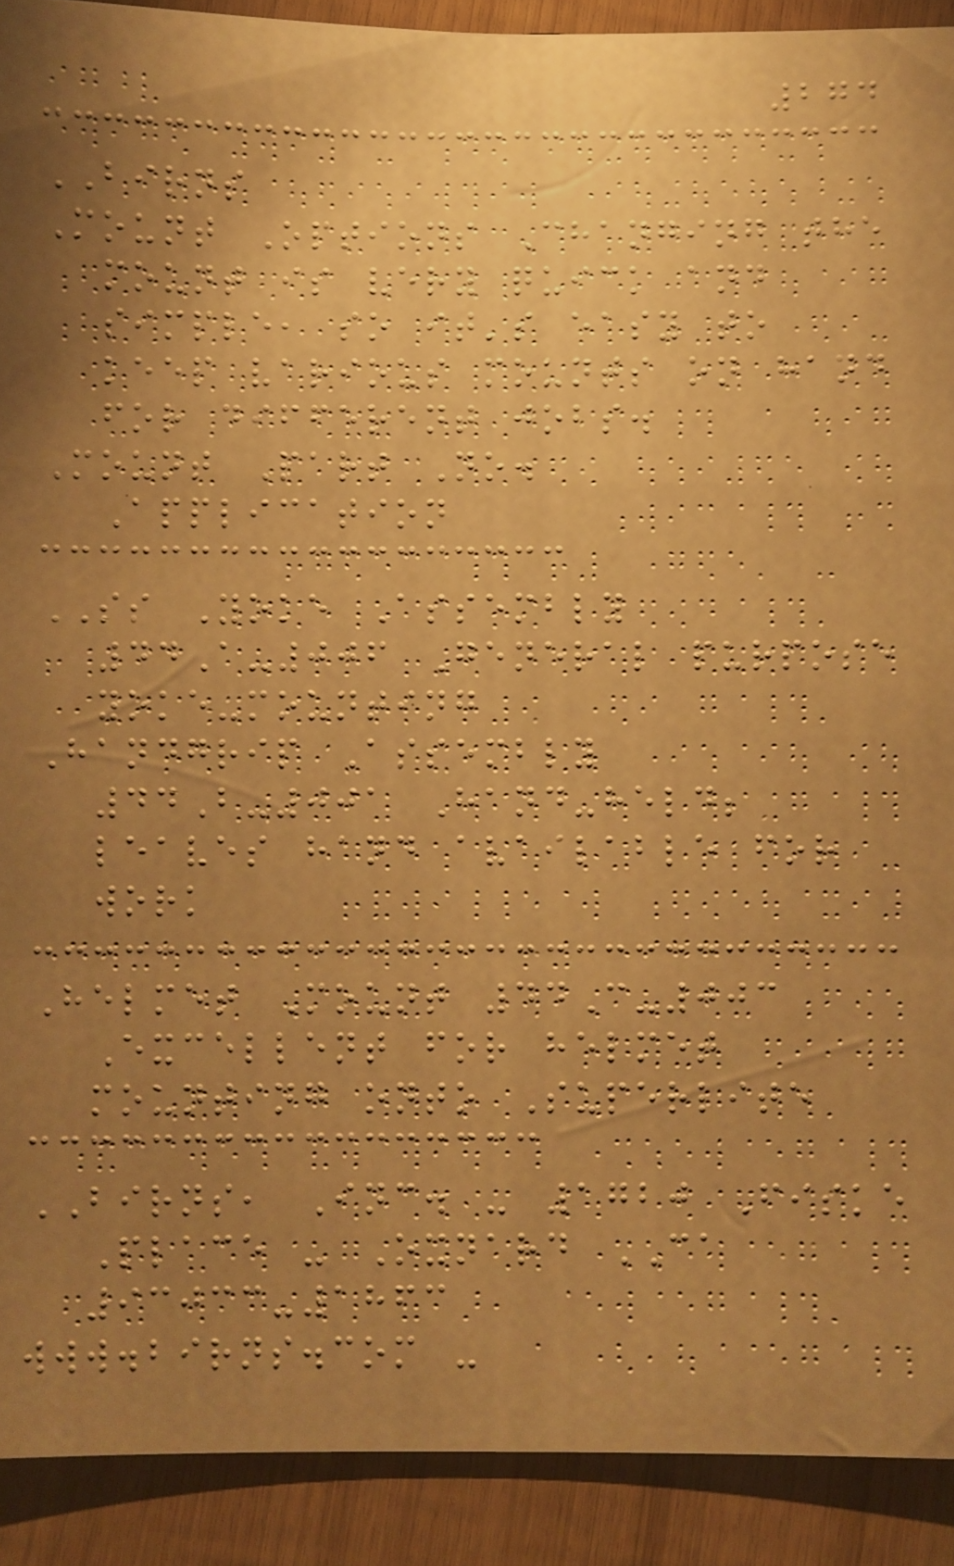274
BIRNS
Mount Options Changing the
mount is very quick and
simple, so it's easy to
keep various mounts on hand
for different jobs.
Mount Part No.
Application
SS Yoke Assembly
44A-006 General purpose
yoke-mounting
Handgrip Assembly
44B-001 Hand-held;
leaves hand available for
work
Helmet Mount 44C-003
Excellent for helmet
mounting onto Superlite
BIRNS, Inc. - 1720 Fiske
Place - Oxnard CA
93033-1863
www.birns.com -
